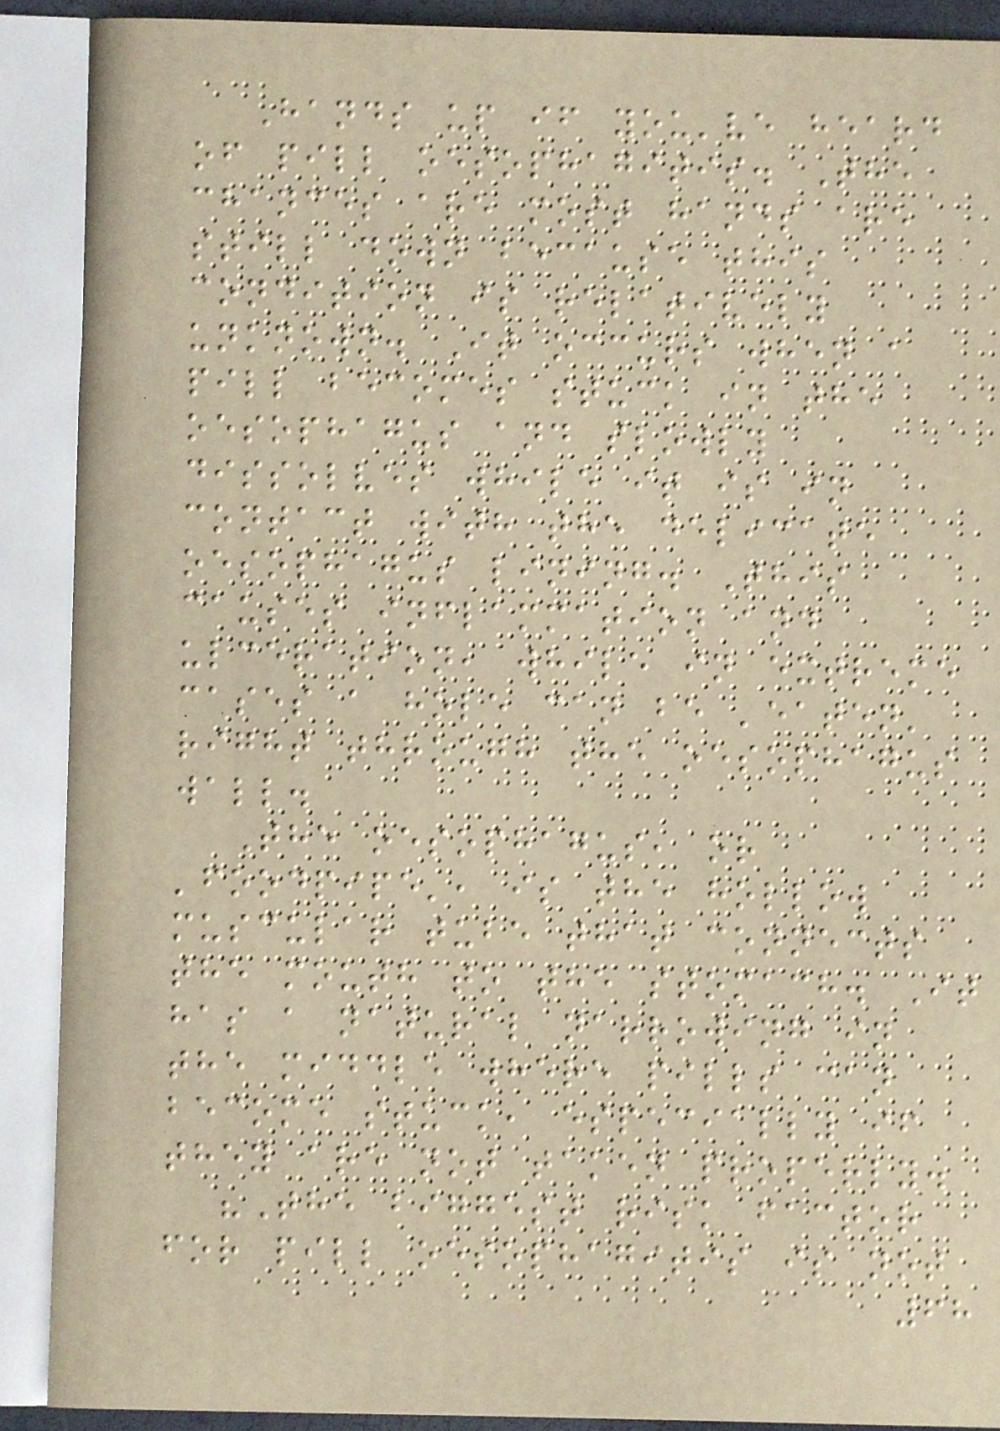Hands up if you've heard
of pill oesophagitis. The
chances are most hands are
still down because this
condition is relatively
unknown. It occurs when a
pill becomes stuck in the
oesophagus and slowly
dissolves while it is in
contact with the delicate
oesophagus lining. This
causes inflammation and
ulceration, while in extreme
cases a hole can be 'eaten'
right through the oesophagus
wall.
The oesophagus, or
'foodpipe', is the hollow
muscular tube that connects
the mouth to the stomach. It
has a natural narrowing in
the middle where pills can
become stuck, especially if
they are not taken properly.
"The biggest risk factor
for pill oesophagitis is not
68
